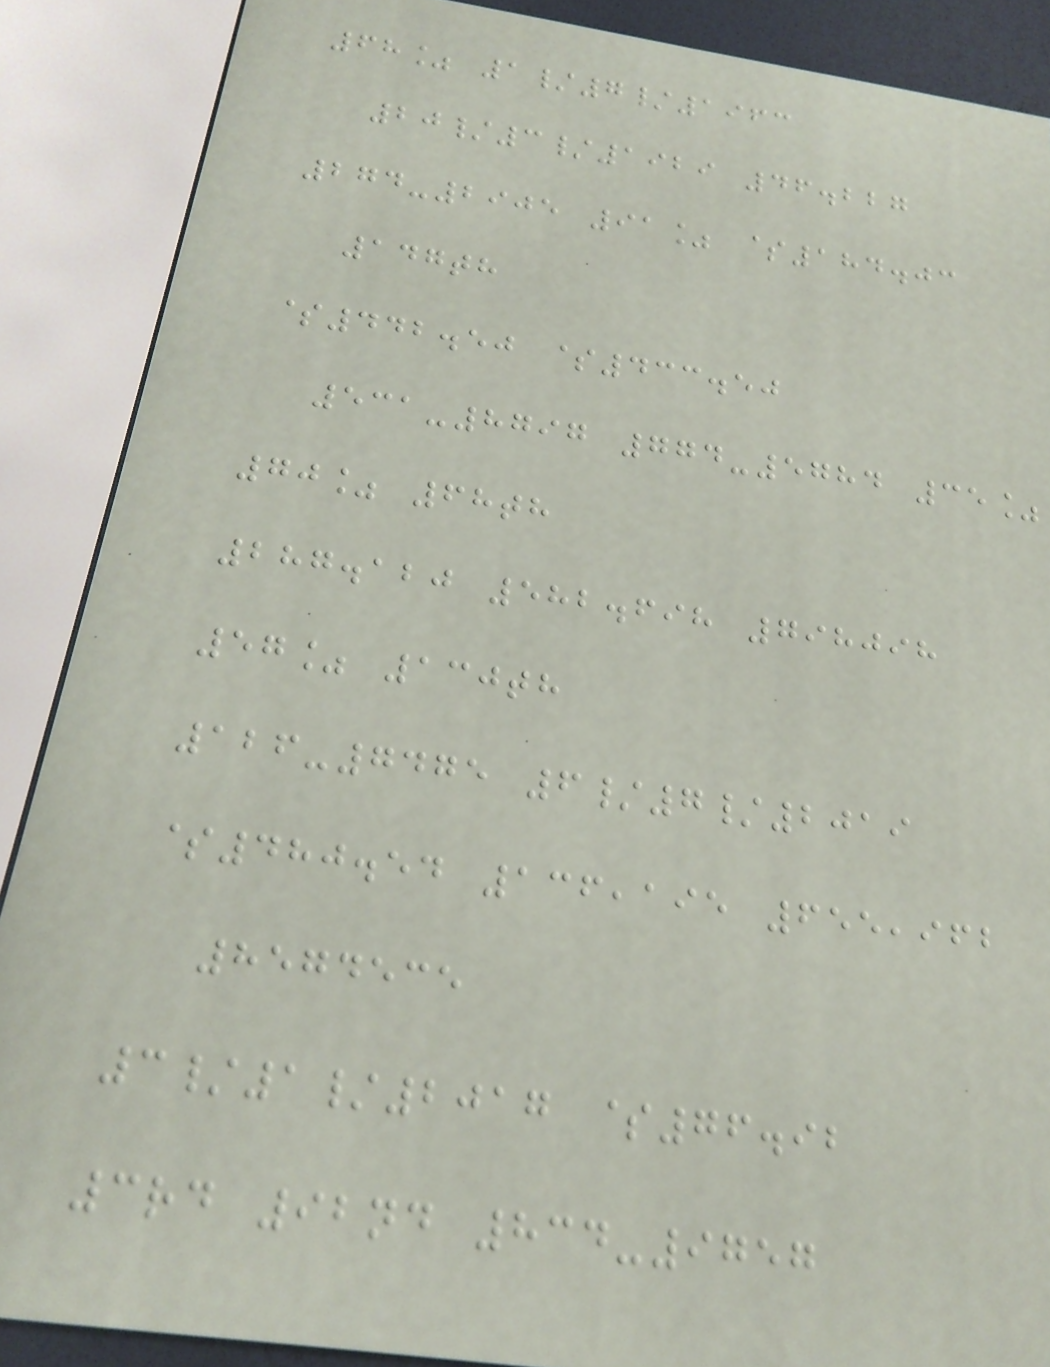68% 1/7/1963
20/3/1929 46.227
274-2905 91% $184.03
147th
$442.50 $433.50
531-8797 774-5784 35%
70% 68th
287.120 582.698 798098
57% 130th
126-7475 6/7/2019
$480.54 136,195 655,962
8574535
3/1/2017 $76.92
3rd 92nd 834-9757
